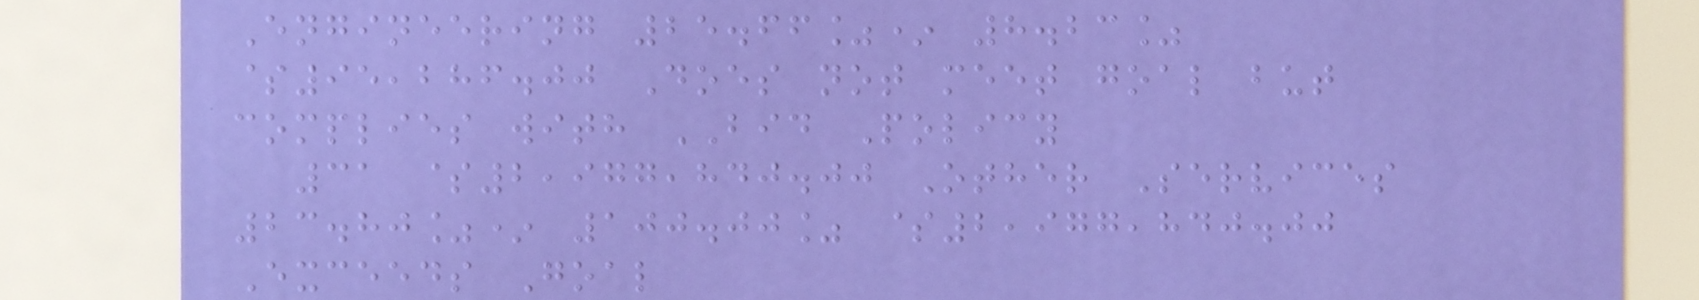Engineering 25.66%* 8.23%
$95,286.00 Does not meet goal but
complies with BID Policy
31 $2,977,840.00 Other Services
23.80%* 100.00% $2,977,840.00
Exceeds Goal
